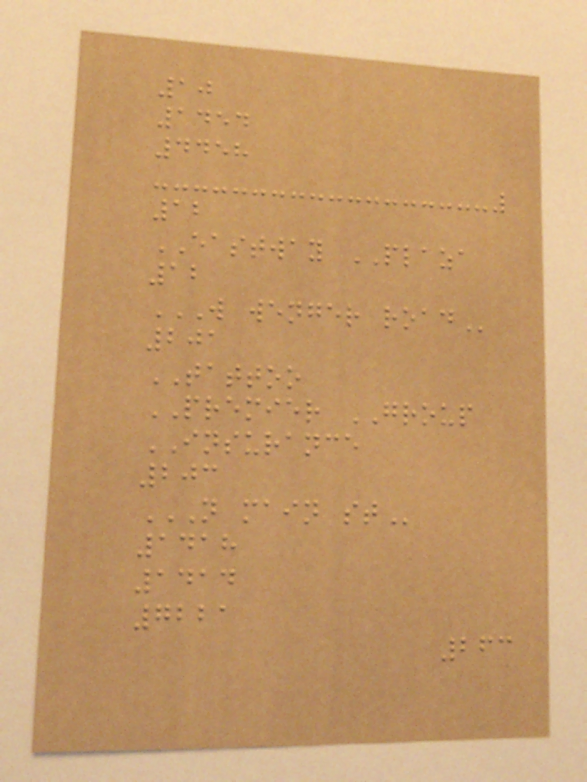10
1454
4458
12
EASTWAY PLAZA
12
W WENGER ROAD
201
TATTOO
PREMIER GROUP
INSURANCE
203
N MAIN ST
1418
1414
7221
263
